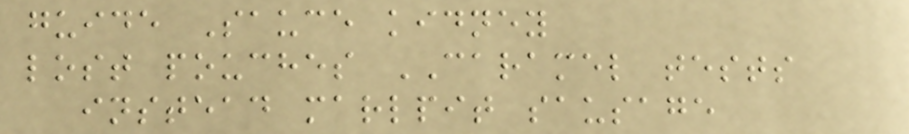guide Sauce kidney
lost pouches CARAMEL tests
instead marlpit sausage
